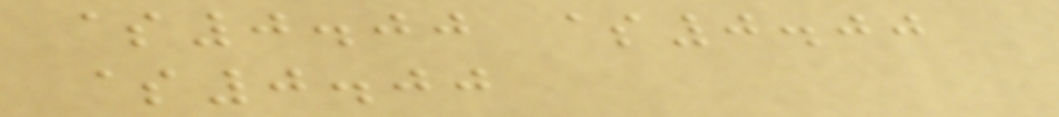$0.00 $0.00
$0.00
